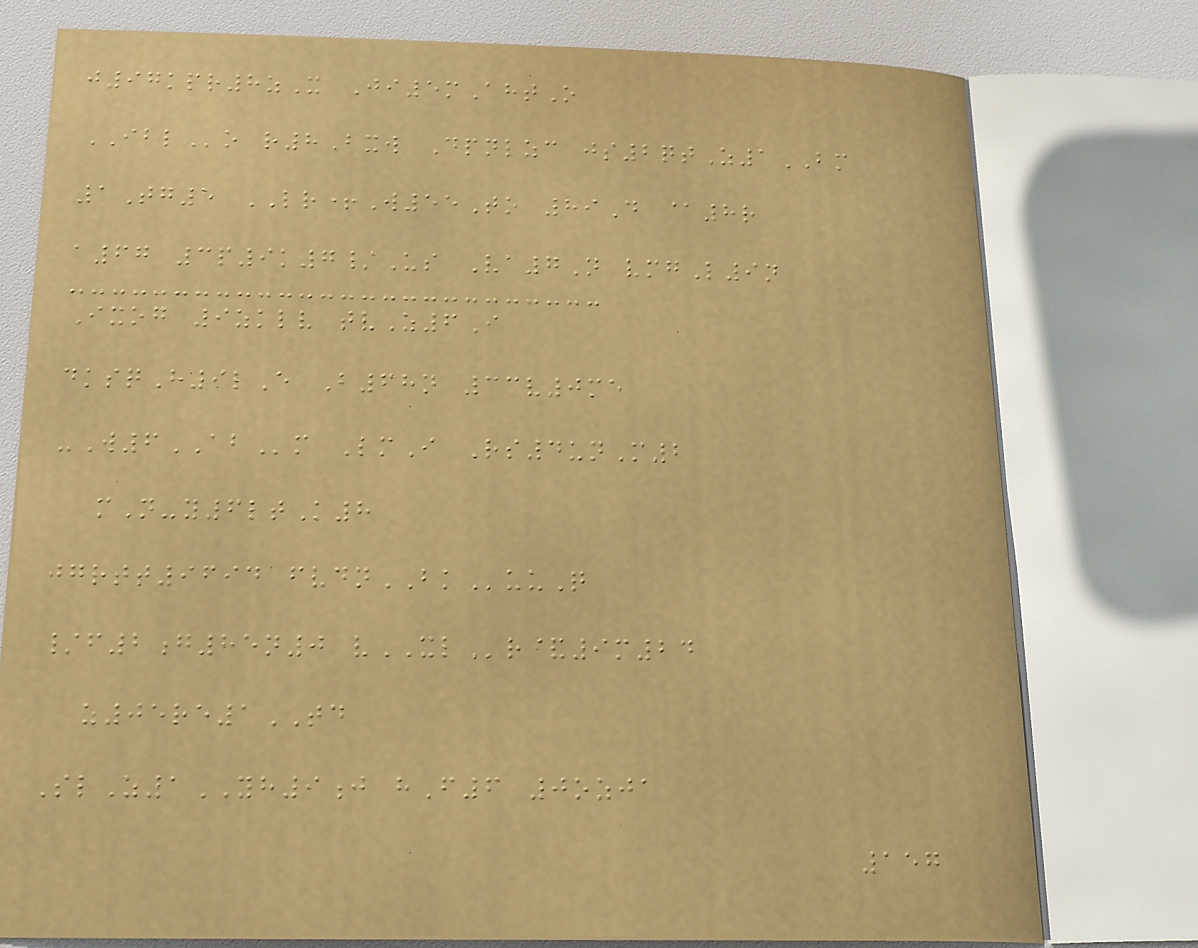j97kpr8zX Ji5mAhtO
IBLo r8Bxw Dpnlzc js2qtZ1BM
1Tg5 LR+W55To 89D @8r
a67 3p9k7/Us Va7N vmgL9n
Ixog 9zklv tvZ6I
dksqH9lE B68n 33v0me
-W6ABm LmI Rs4unM2
mN-y6ltK8
jgrtt9694 fvdnBKuuQ
/f2g85n0 vXLr&9m24
z05re1TD
SlZ1YH9j hF6 0ozja
157
